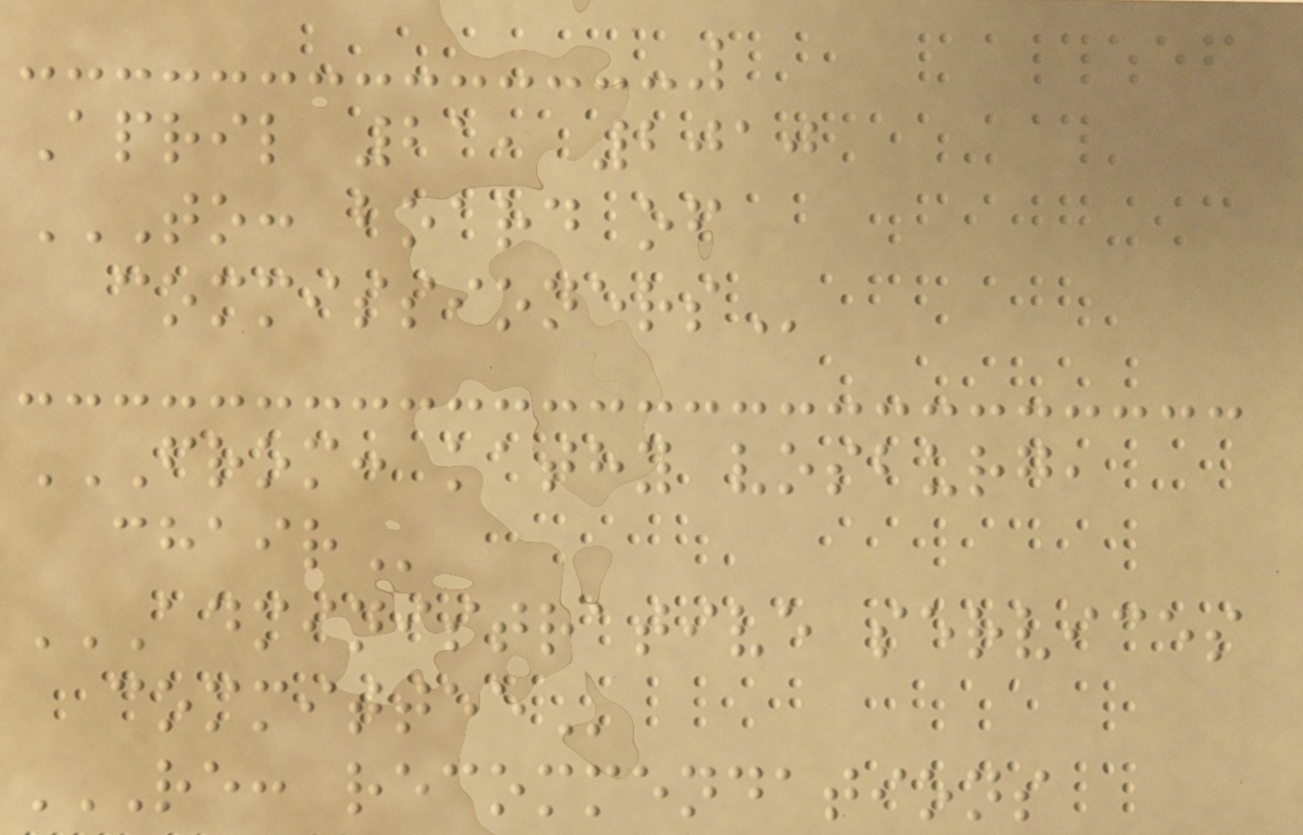April 21, 2010
TO: BOARD OF
COMMISSIONERS
FROM: KATHY VOSBURG,
CHAIR
ADMINISTRATIVE SERVICES
COMMITTEE
RE: RECOMMENDATIONS
